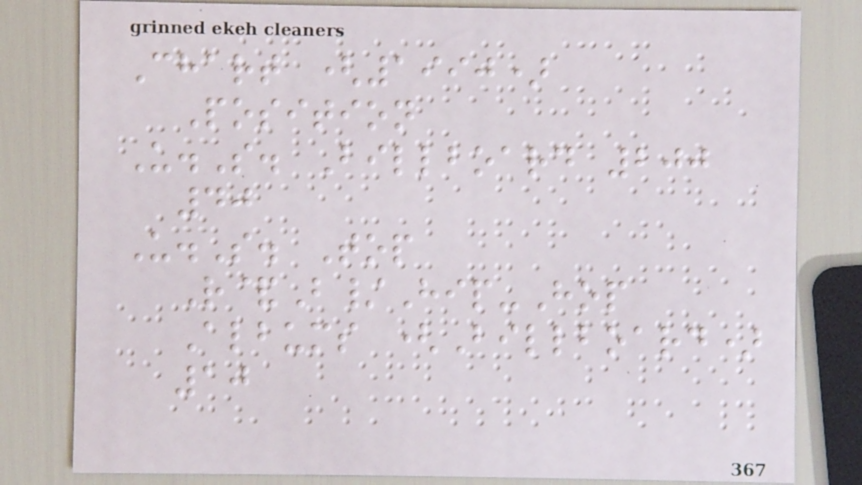Chart (1990)
Position
U.S. Billboard 200
40
U.S. Top
R&B/Hip-Hop
Albums (Billboard)
10
